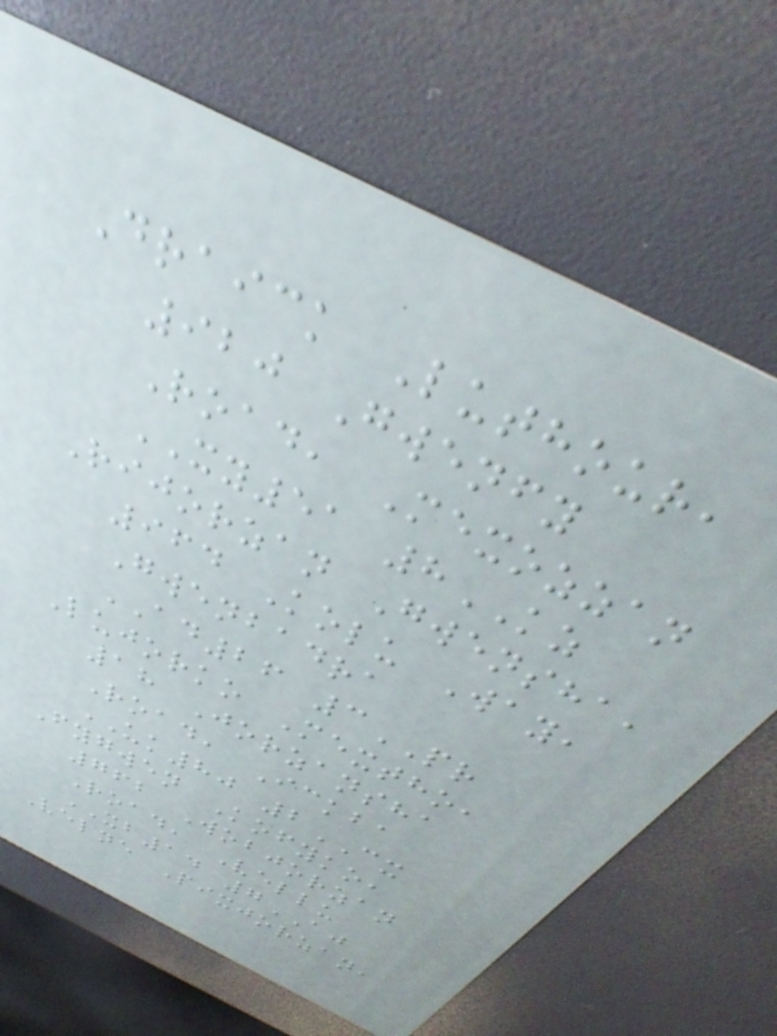Draick Luthour,
920 Gwenfy
Road, Mexozzan
XY51 8KZ
Rijorzan Gwensha,
964 Kolu Way,
Gwenbadra
AD26 3PR
Lujorko Mextho,
18 Jorzansha
Road, Ickba
UK80 2CX
Fygwen Kofyko,
762 Wobjorzan
Road, Vellu
XB14 7AJ
Velne Pixjorzan,
